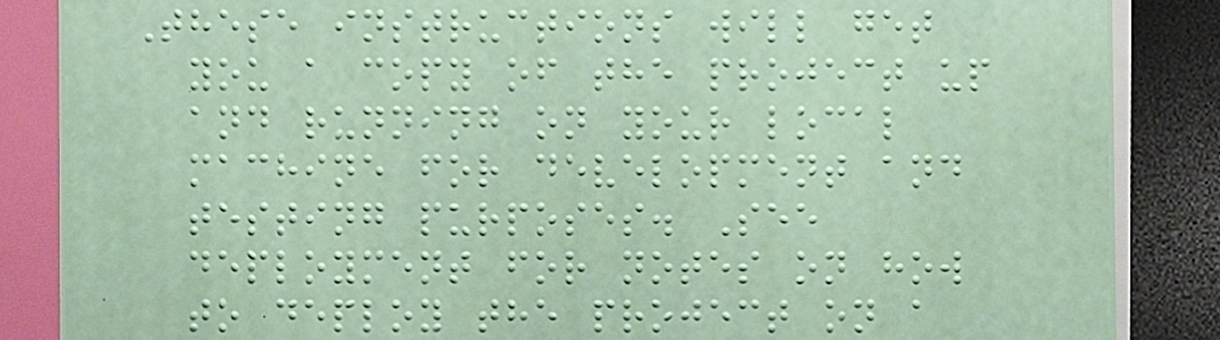These instructions will get
you a copy of the project up
and running on your local
machine for development and
testing purposes. See
deployment for notes on how
to deploy the project on a
